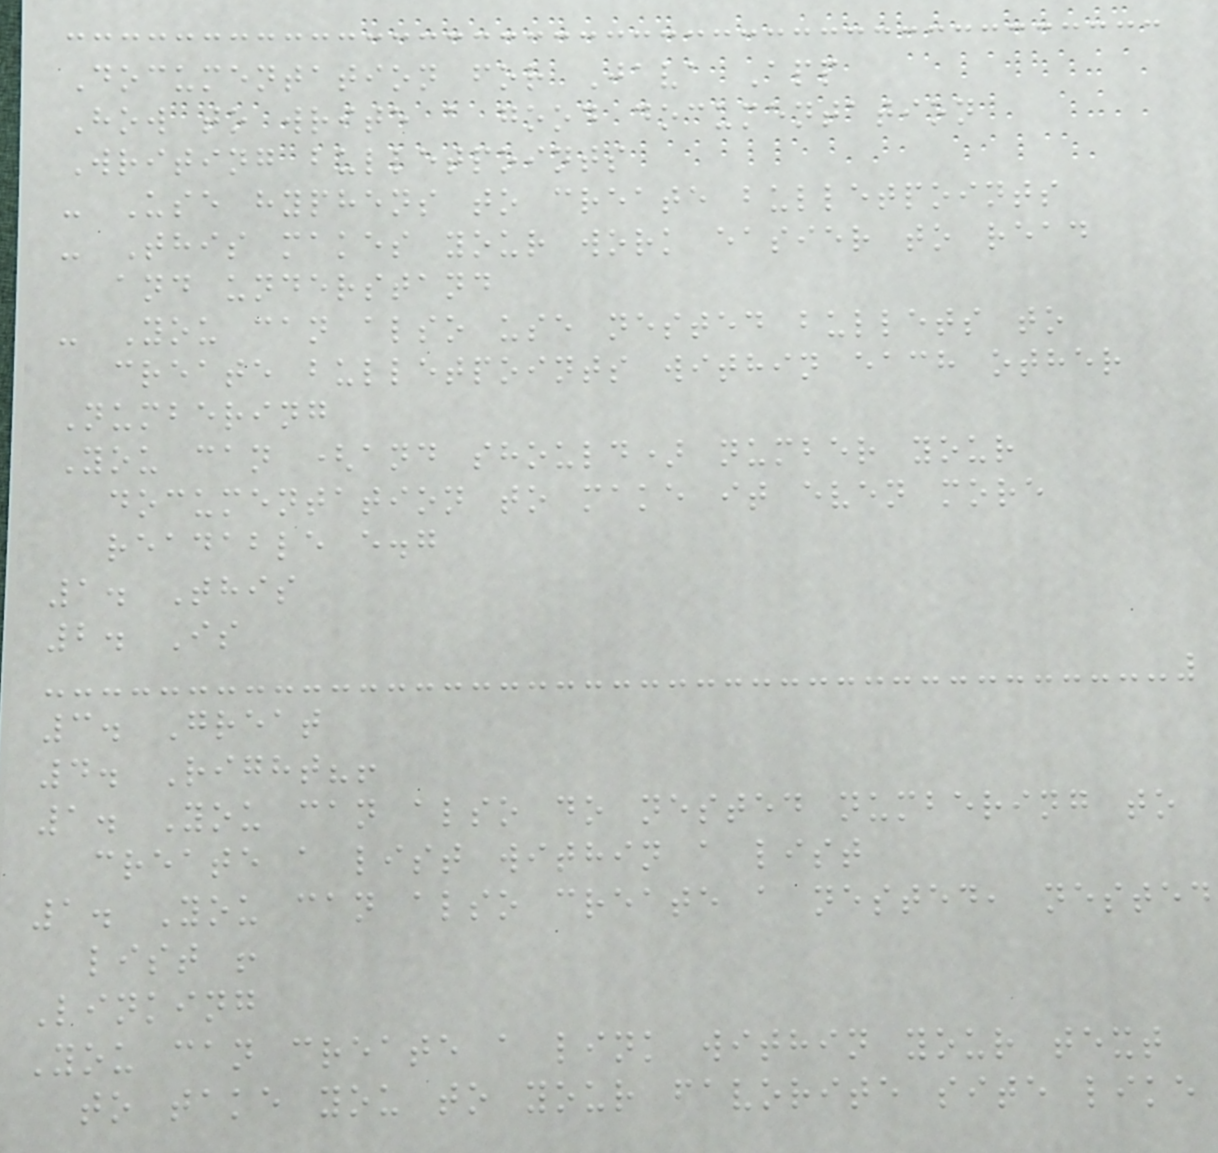Documentation for Java App
How to write a good documentation
Writing bulletpoints
- Use hyphens to create bulletpoints
- This makes your work easier to read
and understand
- You can also use nested bullets to
create bulletpoints within each other
Numbering
You can (and should) number your
documentation to make it even more
readable e.g
1. This
2. Is
3. Great
4. Right?!
1. You can also do nested numbering to
create a list within a list
1. You can also create a nested, nested
list !
Linking
You can create a link within your text
to take you to your favorite site like
